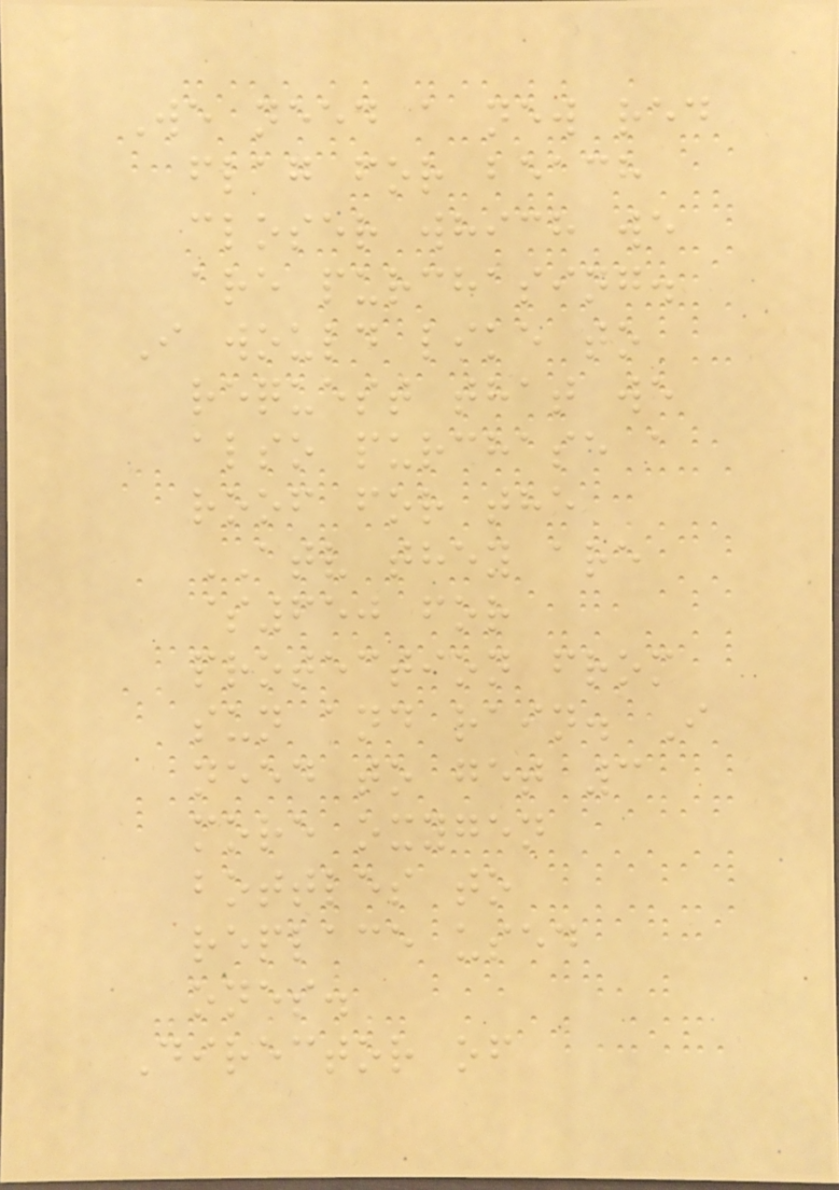We need a new red
flag for beach
closer which we
are purchasing.
I would like to
request that we
also purchase a
roof for the
ATV they are
$650 for
protection from
sun and rain. I
need to get 3
more oxygen
bottles to
replace used
ones.
Director of
